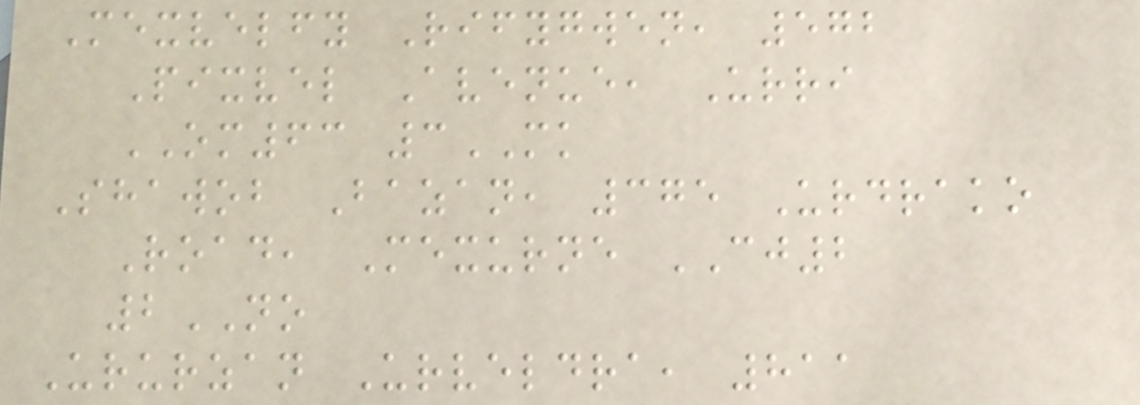Mexvelfy Rifygwen, 572
Pixvel Avenue, Urri
OM63 3MK
Shawob Bazan, 375 Urdrako
Road, Mexurne CJ2
2NO
Ururzan Urveldra, 811
